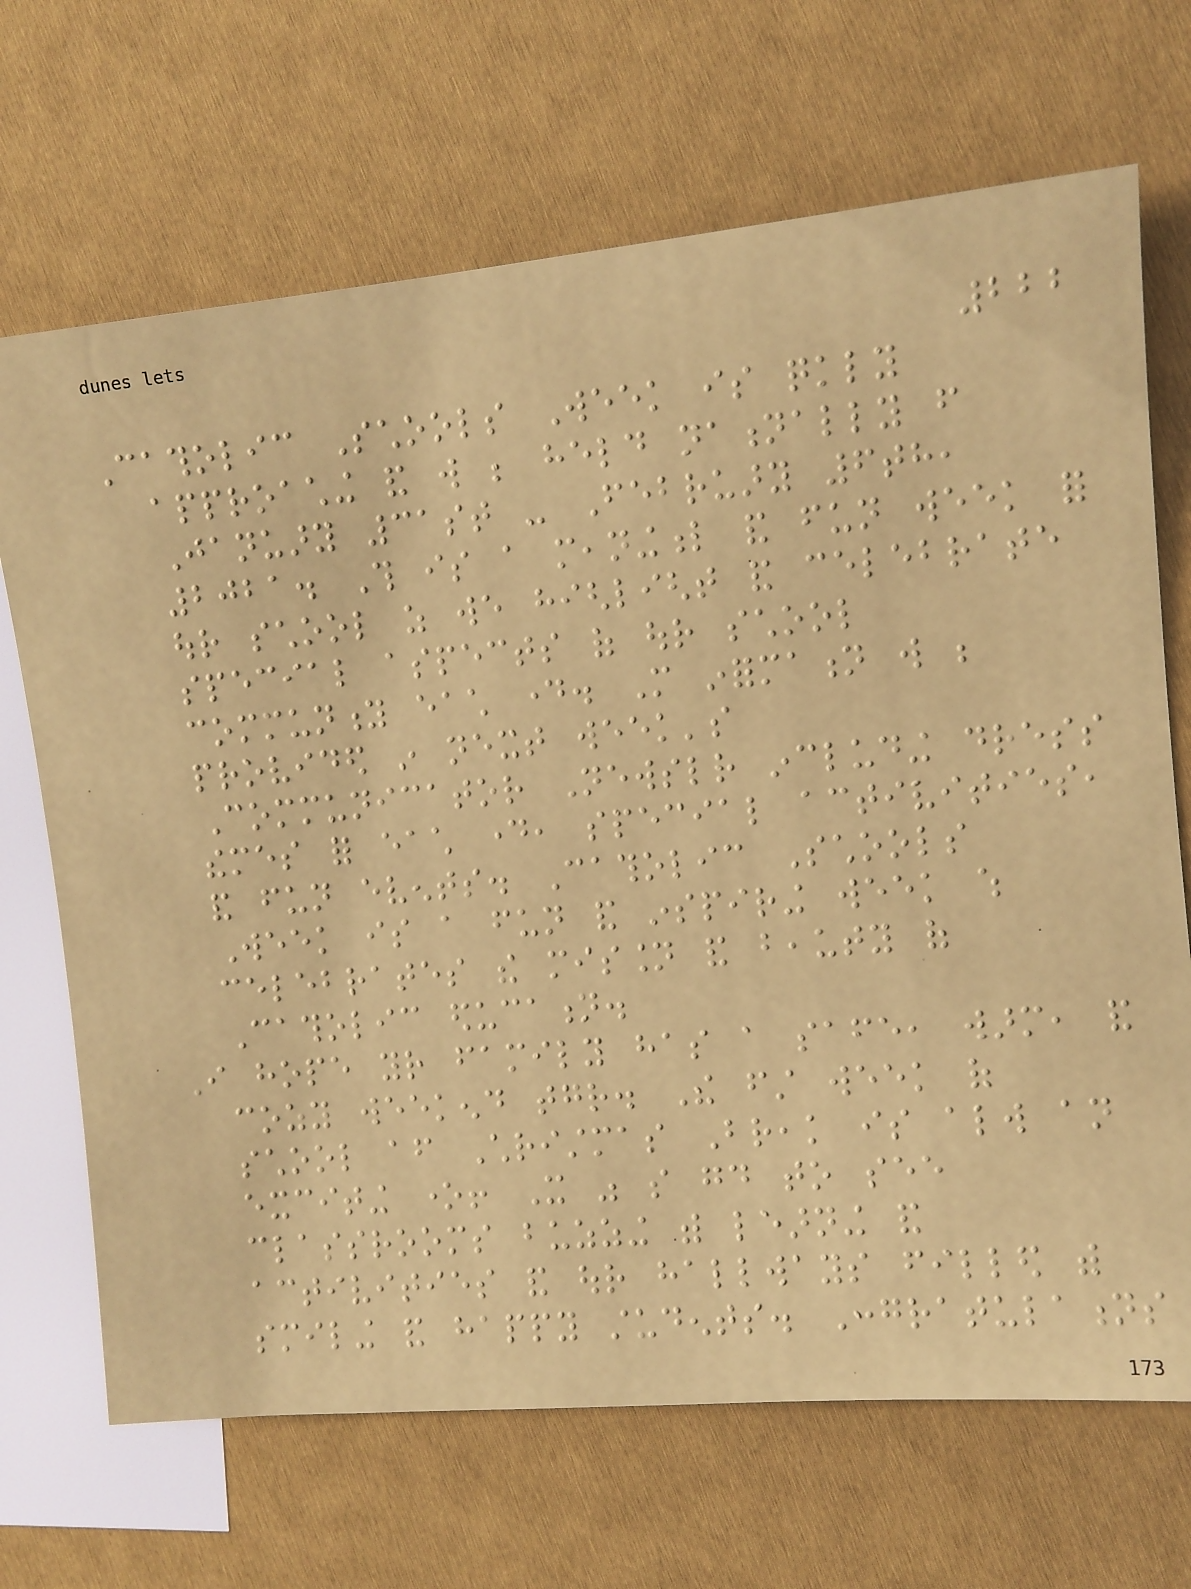222
Catholic Schools Week is quickly
approaching and will be held nationally from
January 31st - February 6th,
2021. This is a meaningful and fun week for
our school as we highlight and celebrate
special aspects of our school
community each day. More information will be
provided in next week's
Communicator Newsletter including dress
themes for each day, special activities,
and fun events. Catholic Schools
Week is a fun and inspiring week which
celebrates the mission and beauty of
Catholic education.
I hope your family has a safe, warm, and
cozy weekend together. The first week of
school after Christmas Break is always an
exciting one! It was so good to see
classrooms buzzing with learning and
activities and our hallways filled with
smiling and happy students. Congratulations
